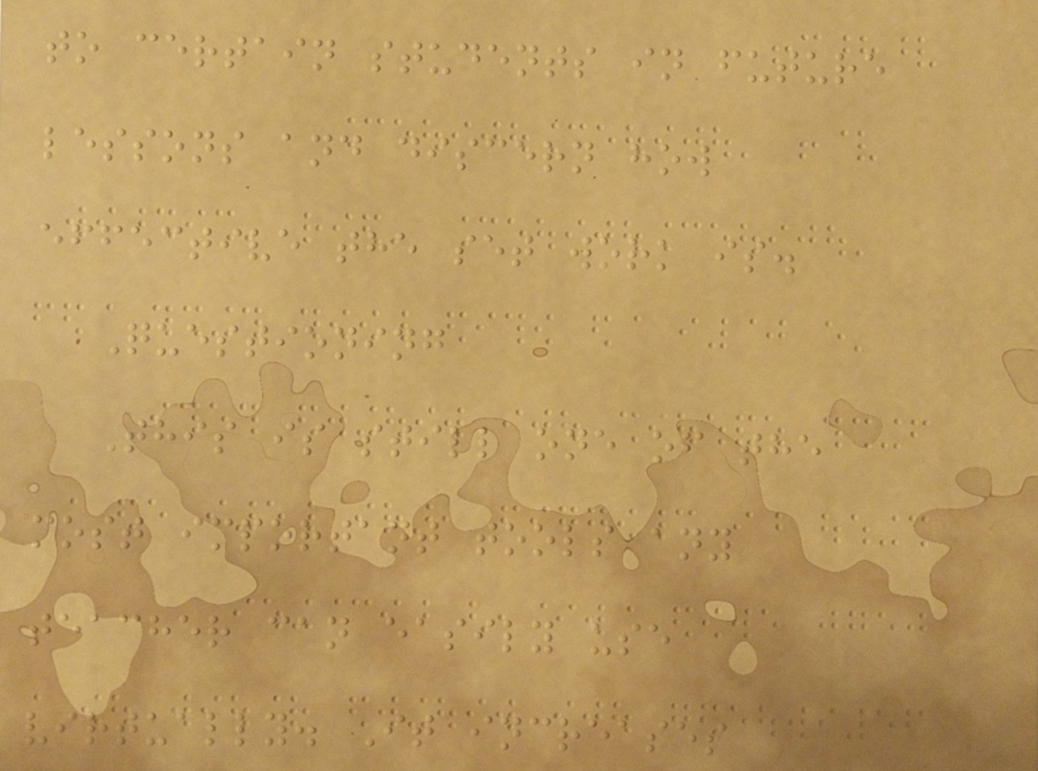to certain students in future
lessons and discern how
effective the set work is.
Questioning
This is still one of the
most important tools any
teacher can easily use
virtually. It increases
